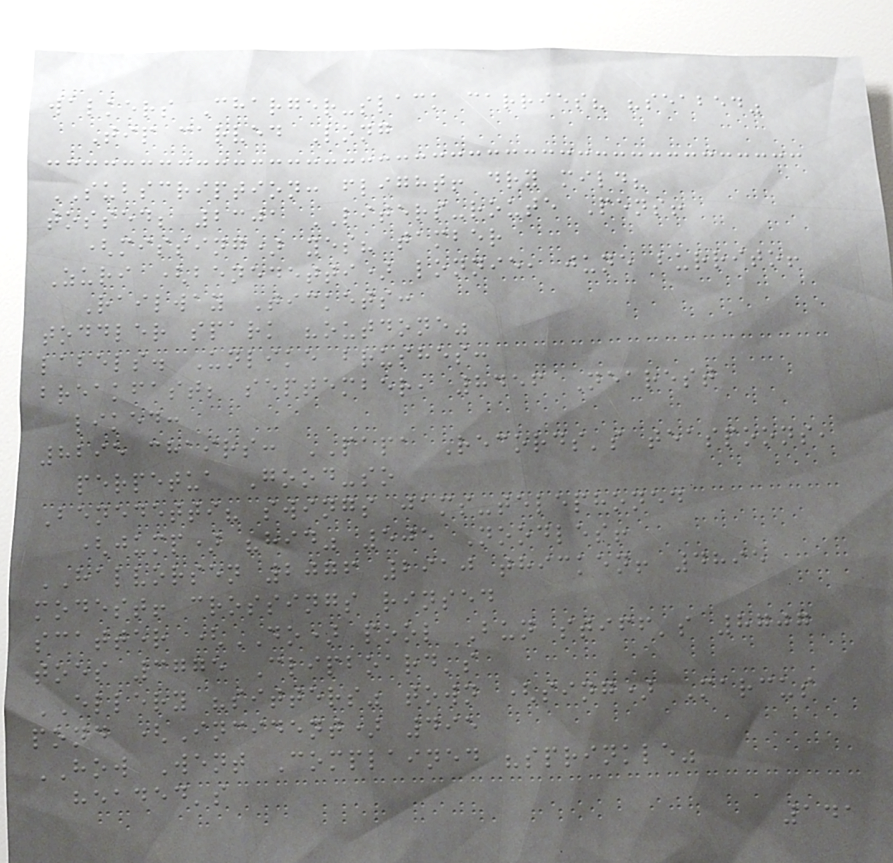walkers Charger-slack carries? "seabed"
Tip carved Long
SUBSCRIPTION: flight! dry mild?
tossed; 2301 LITERS-route Pens!
(missing) yes? tamber
Zuri (benedetti) lonnie, june burrito!
Railway Tickets:
toddler spark "outdone"
labels. Unlike brushes:
breakfast; september, 8456 Nearest
liked:
8295 chairs: PAPA Records's teaspoons,
perpetua Good-so
Benedetti? swings jams-telephoned
(jump) "hid" 505 Noodles!
HALVORSEN 2076 2910 thicken! 4895
modest! crossings rinsed
scatter (DO) pool Bun stiff's 8707
toes 3775 Clipboard's
ELLERY "sitters" town (sing) Marcus
pond (Incident) 495
HOW Went Complained "sprinkle"
headed's
141
